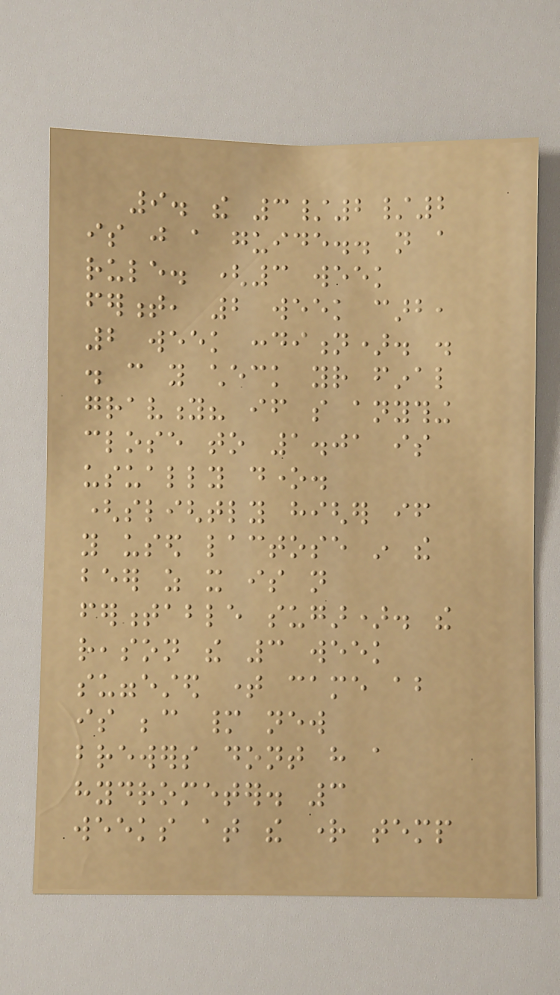9. the 3/2/2
is just a guide.. not a
rule. (3 week
ferment, 2 week carb,
2 week condition). .
. can you check your final
gravity? if so anything
close to 1.01 is
usually done.
(slightly higher if
you used lactose in the
beer as it is not
fermentable sugar). the
reason the 3 week
suggested time came about
is because many new
brewers dont have a
hydrometer. 3
weeks at the right temp
